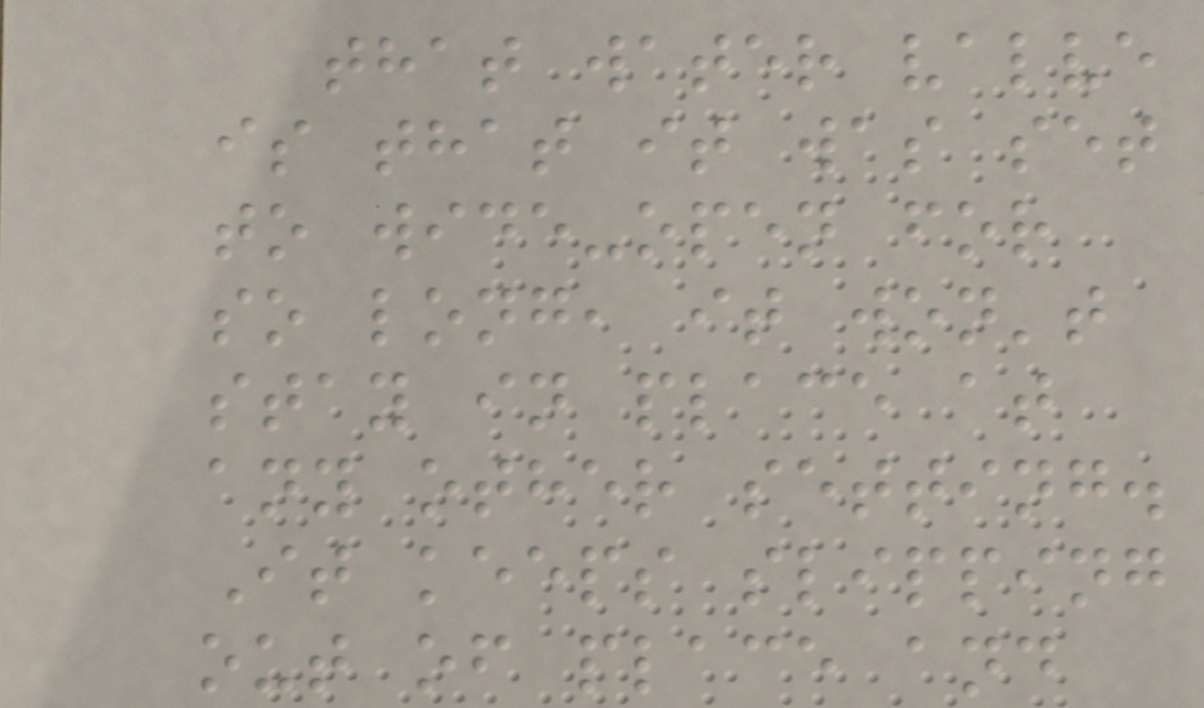that water valve
is that it was set
to wide-open for
so long, it won't
stay in place at
any other setting.
It keeps slipping
out of place and
